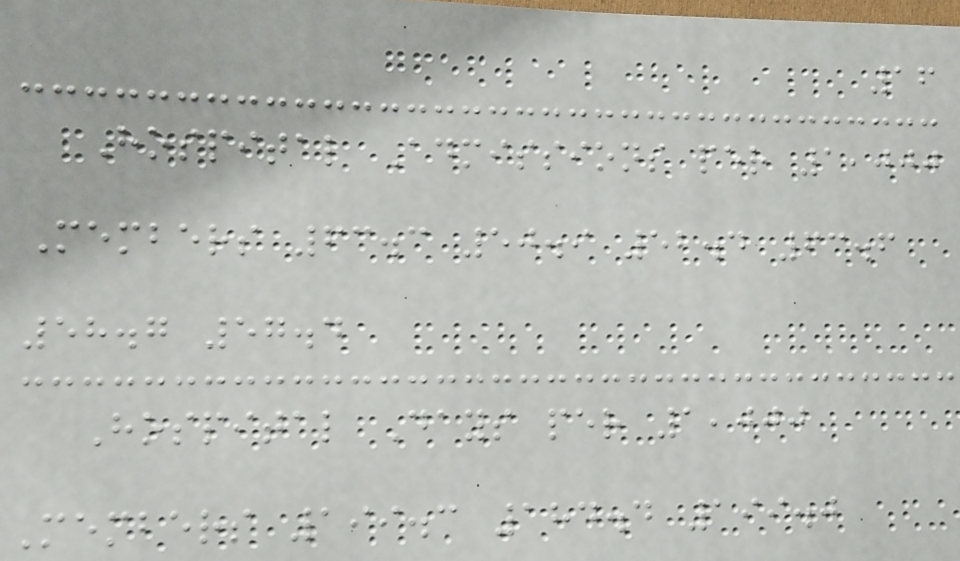16
Hospital Admissions per 1,000
Members 63.3 50.9 52.4 63.6
58.7 57.4
Hospital Days per 1,000
Members 199.3 184.4 199.0
